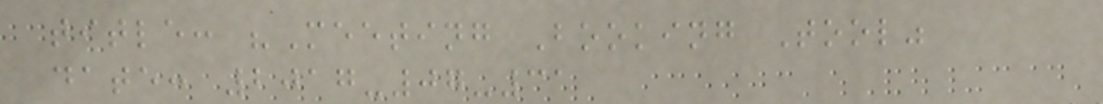title: "Meeting Booking Tool"
date: 2017-07-31
